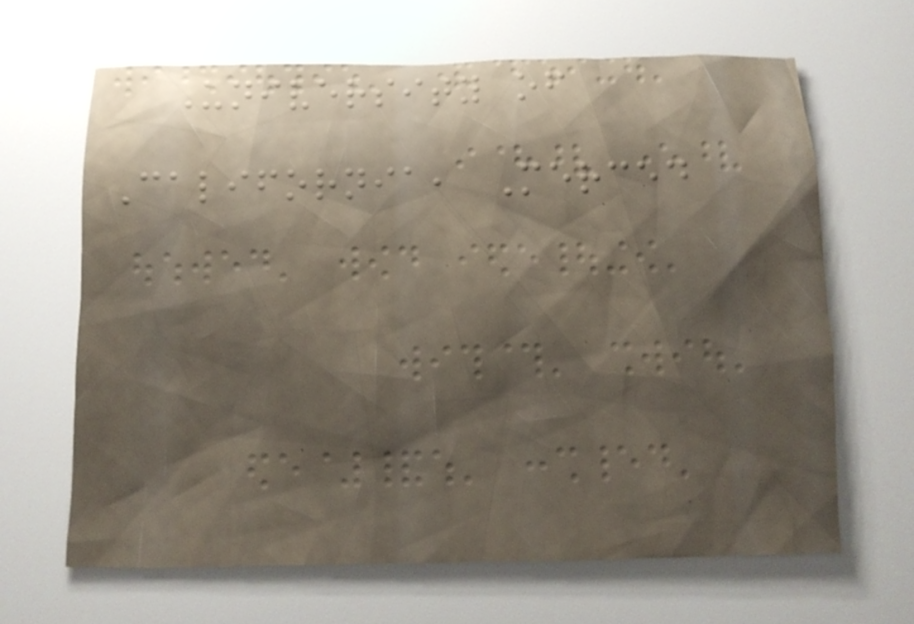University of
California, Merced
